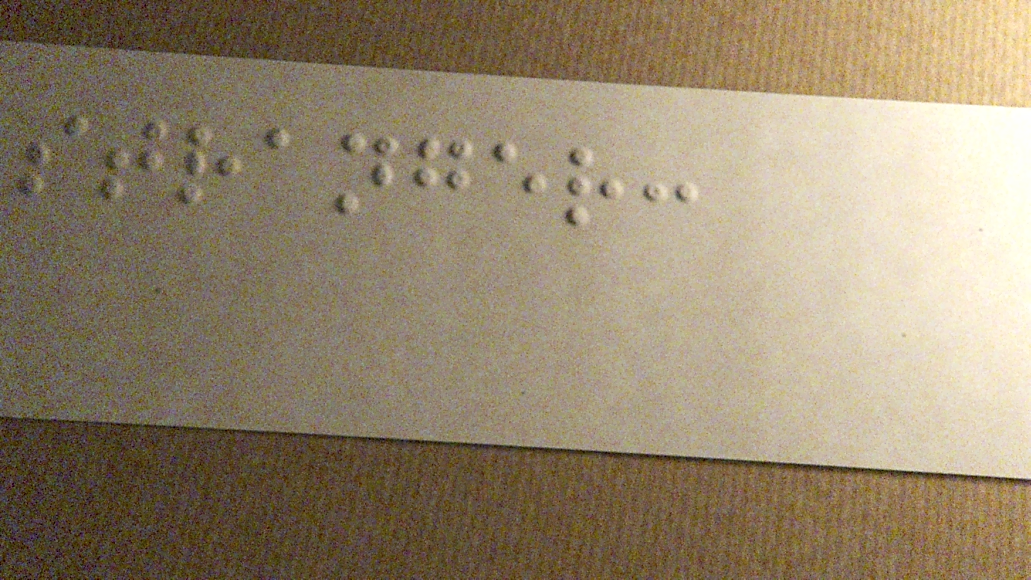stranger:
